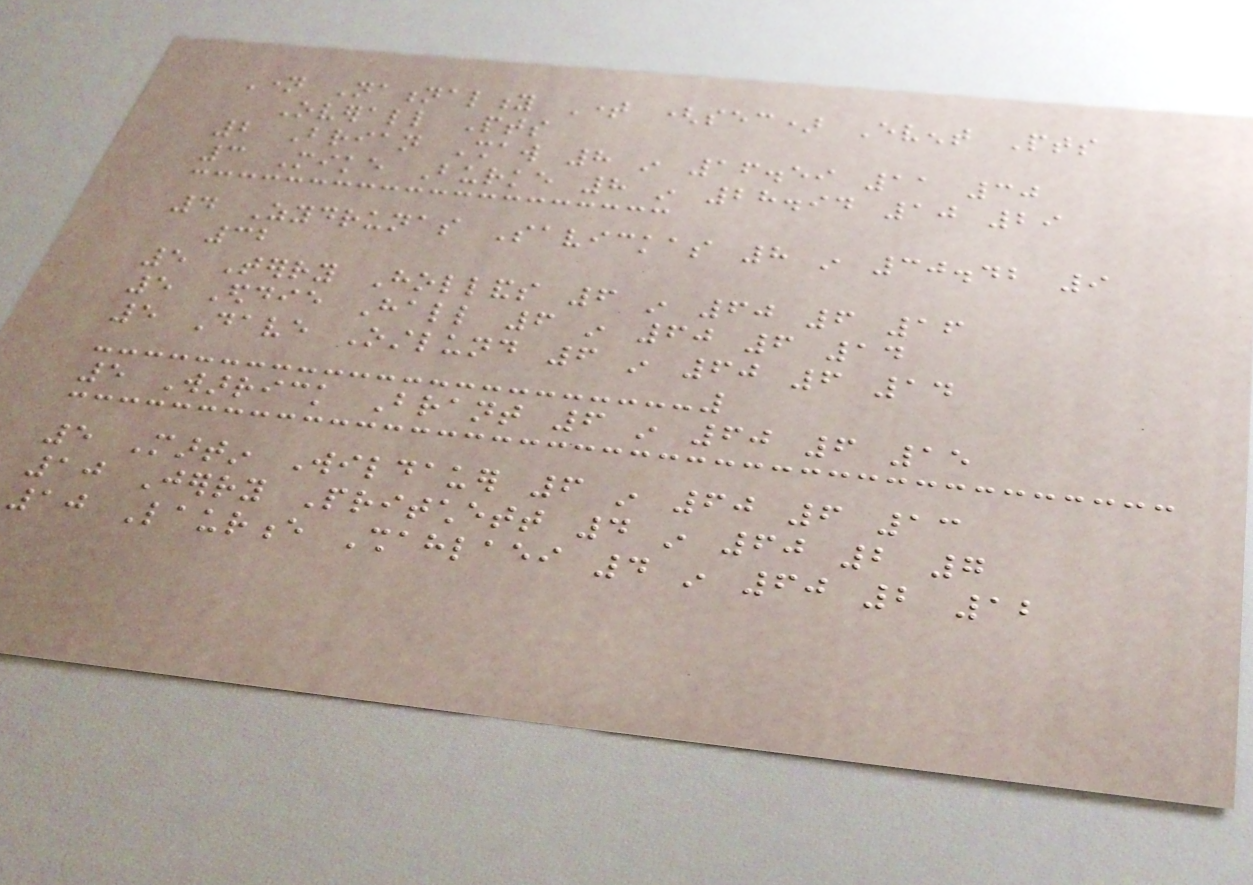Name Nationality Time (sec) Event Pts
Overall Pts
2 Brian Shaw 8 in 16.59 11 30
3 Mike Burke 8 in 28.94 10 29
4 Zydrunas Savickas 8 in 30.42 9
32
5 Terry Hollands 6 in 60 6 16
5 Eddie Hall 6 in 60 6 14
5 Dave Ostlund 6 in 60 6 14
5 Warrick Brant 6 in 60 6 15
5 Martin Wildauer 6 in 60 6 13
10 Jerry Pritchett 4 in 60 2 7
10 Laurence Shahlaei 4 in 60 2 12
